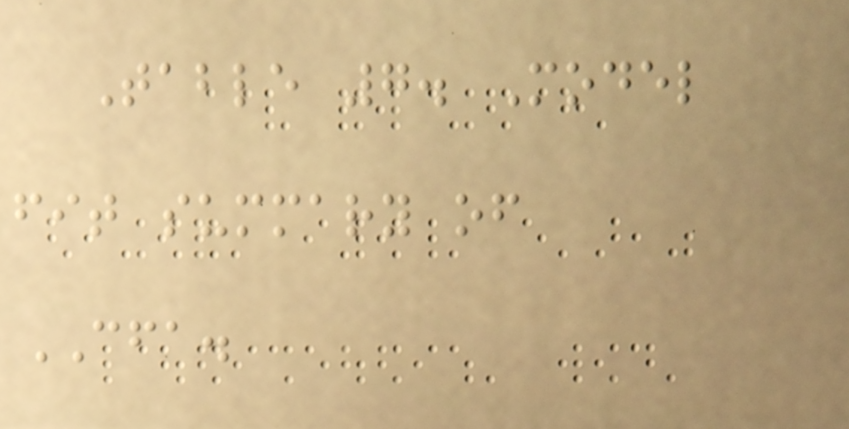Table 7. Model
fit summary of
CFA.
